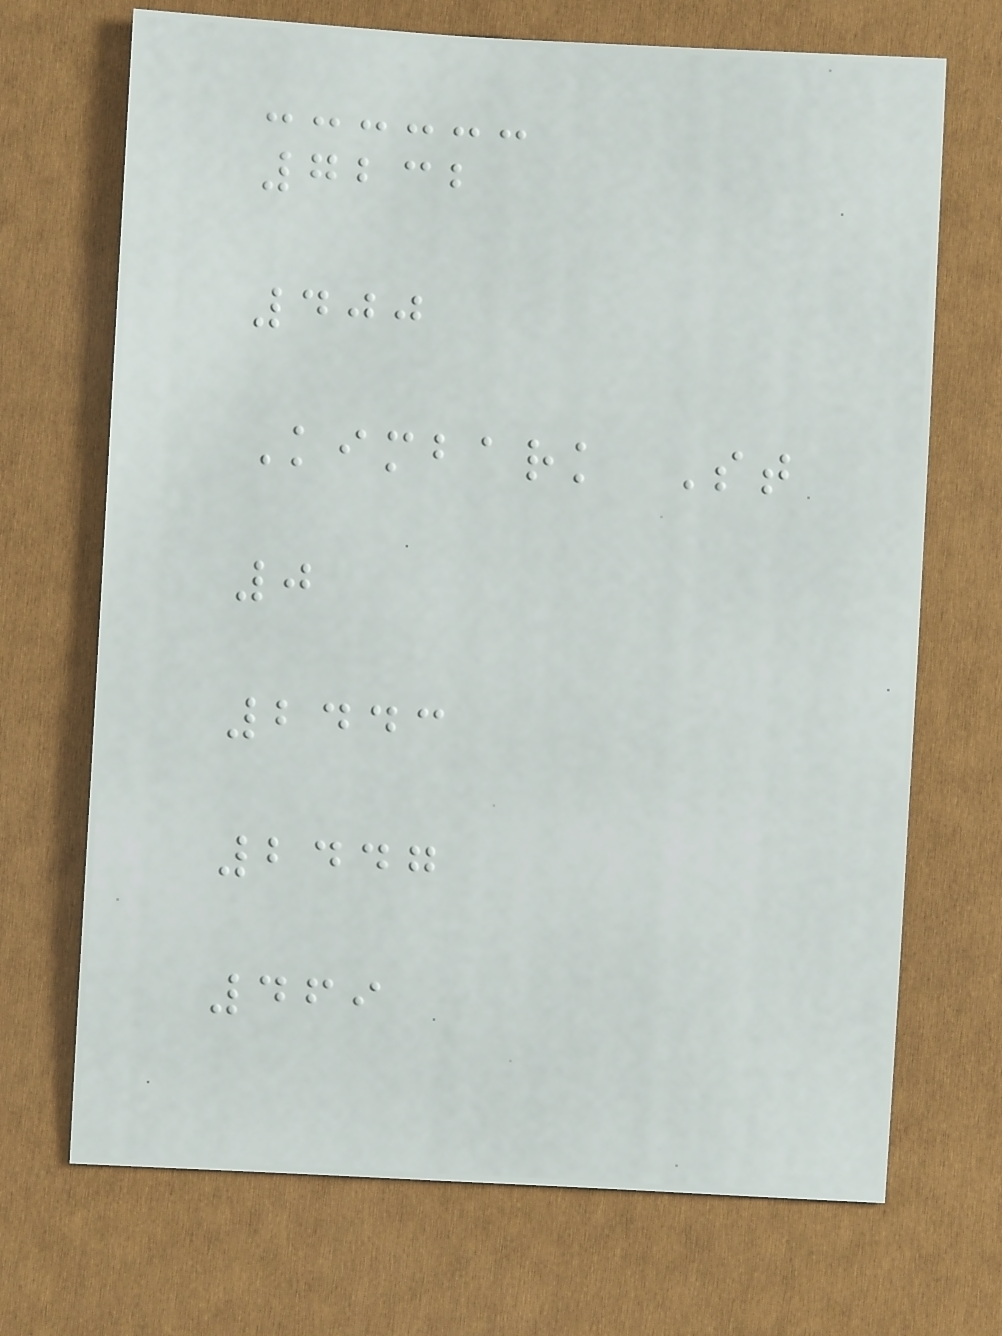7232
400
Kimbark St
0
2443
2447
469
